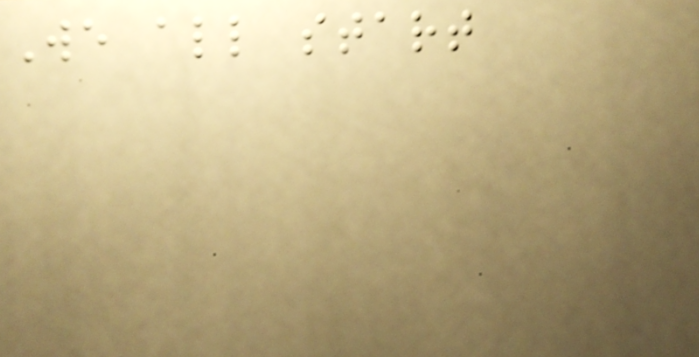We all start
